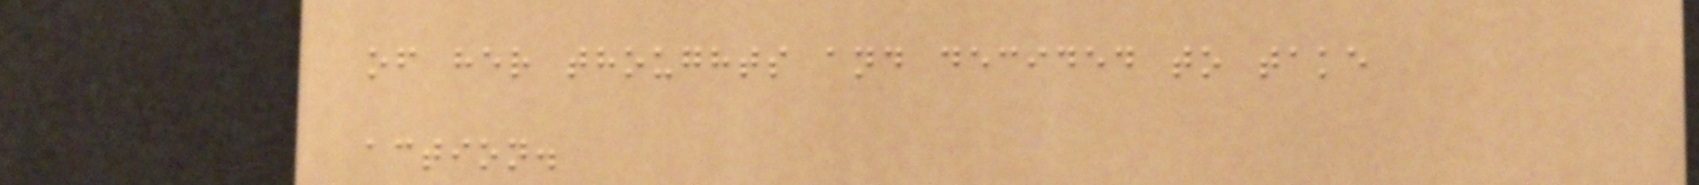of her thoughts and decided to take
action.
